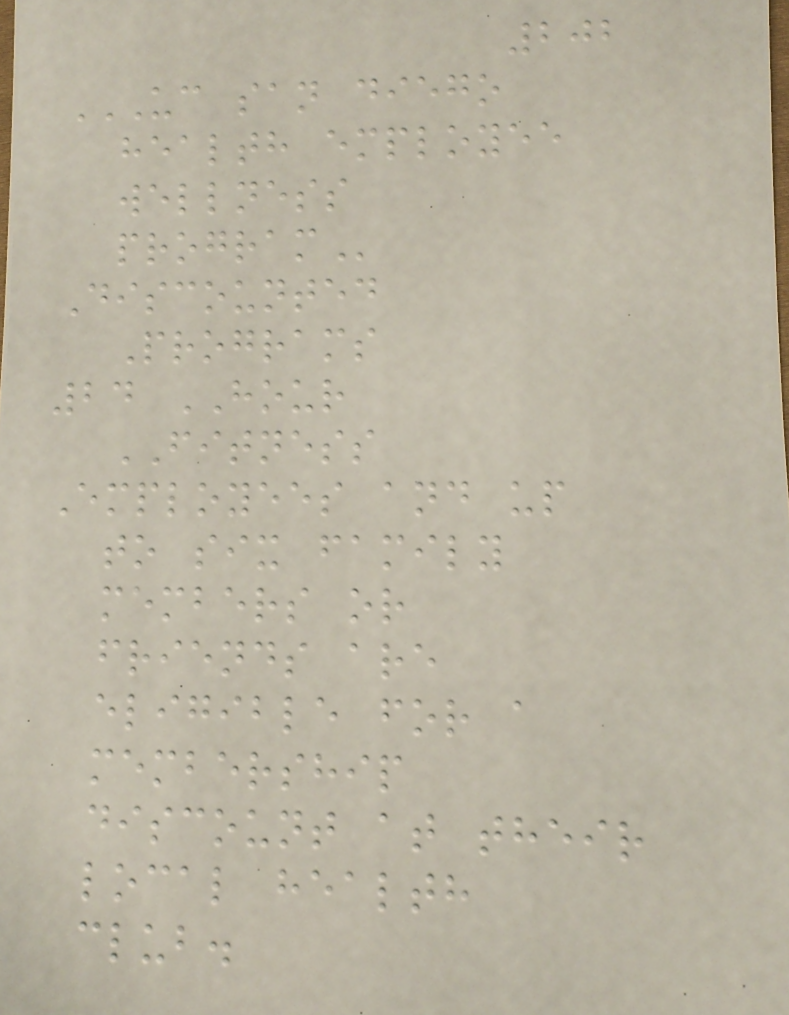202
UC SAN DIEGO
HEALTH EMPLOYEE
WELLNESS
PROGRAM
Discounted
Programs
24 HOUR
FITNESS
Employees and up
to six family
members or
friends are
eligible for a
membership
discount at their
local health
club.
